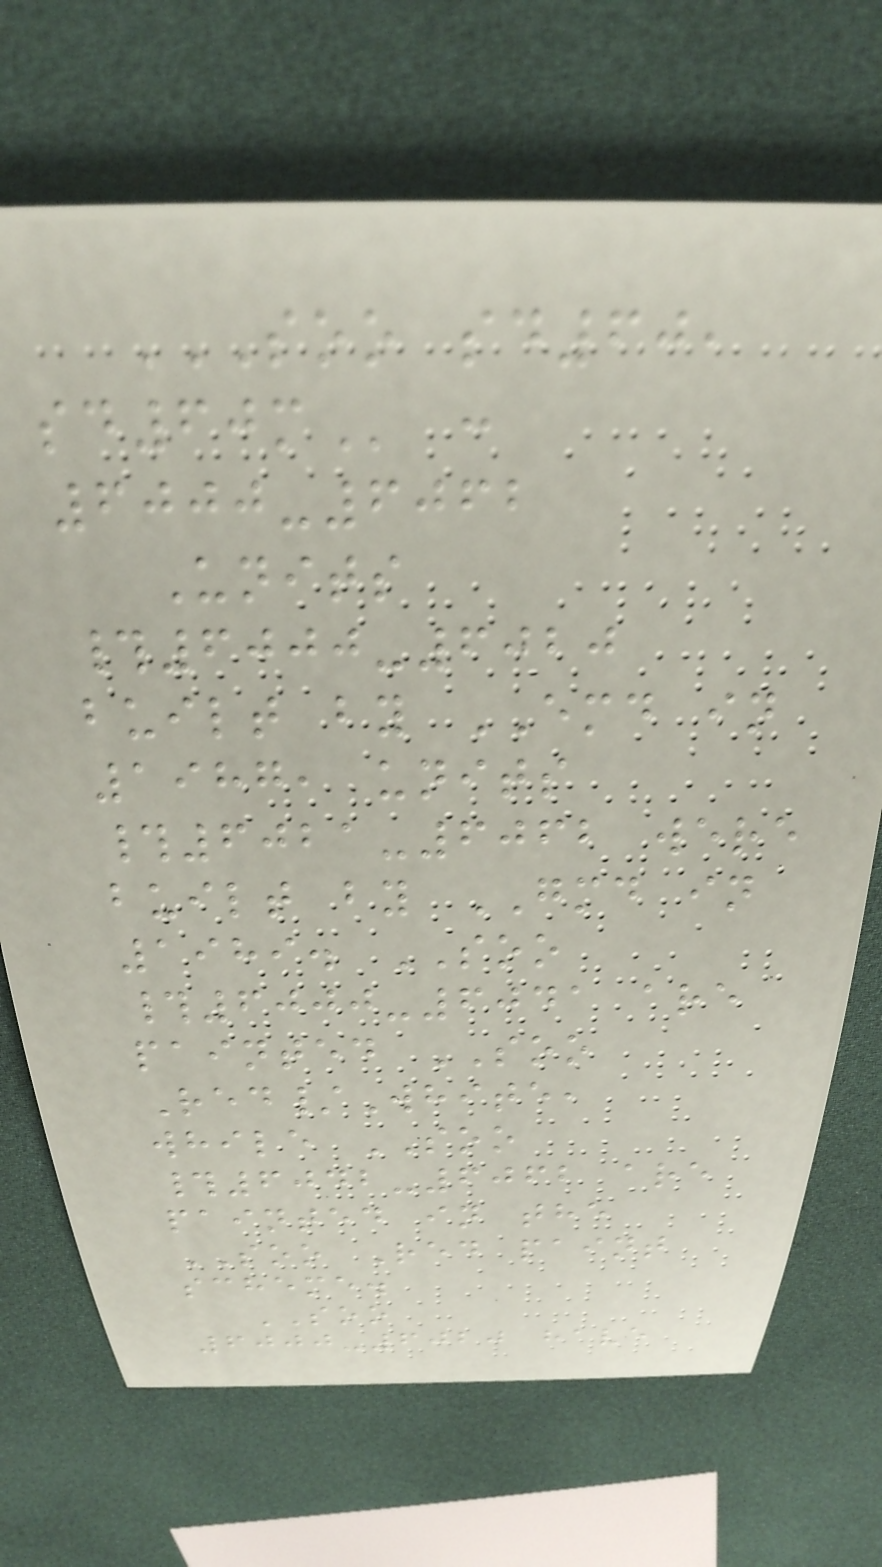SOO SD60,
SD60M :
6000-6062
Units
#6000-6020
built by EMD in
1987, units
#6021-6062 were
built by GMD in
1989. SOO
#6000-6041 are
painted SOO
Red/White,
while SOO
#6042-6062 are
painted in the
SOO Red paint
scheme.
SOO
6000-6020 have
